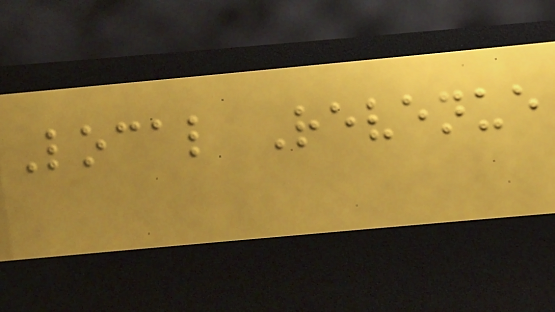Local Revenue
